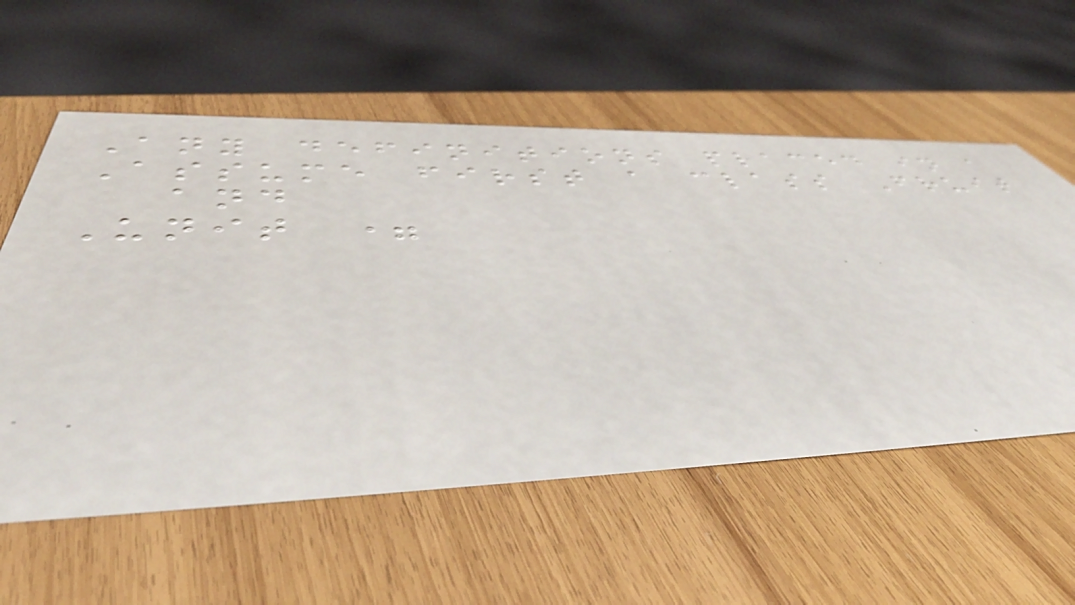Any definitions placed in a
Assume first a class Fruit
and
Unit =
